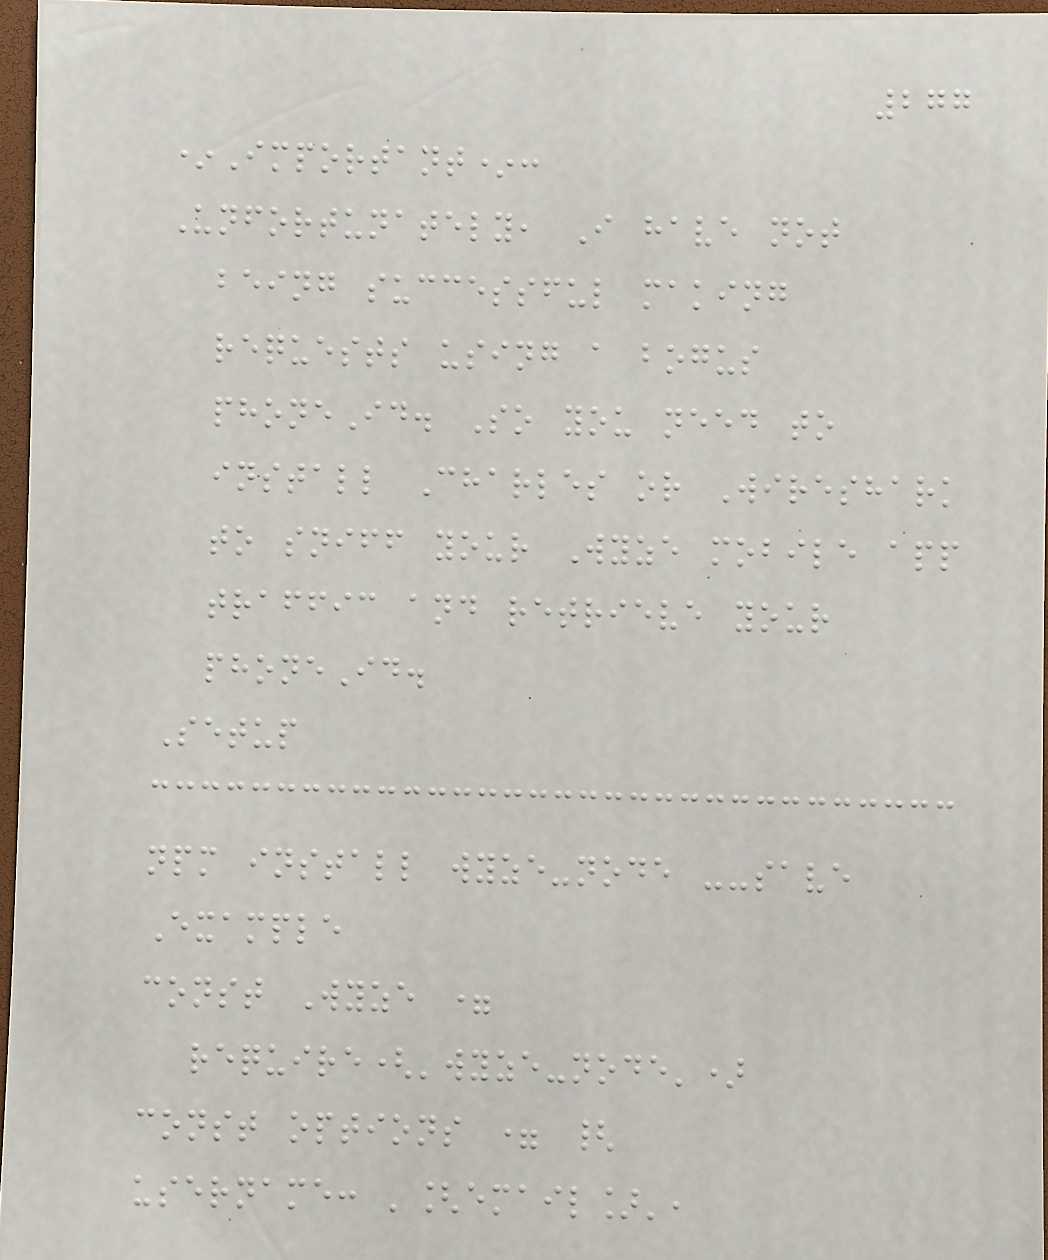277
*Important*:
Unfortunately, I have not
being successful making
requests using a bogus
phoneId. So you need to
install Charles or Wireshark
to sniff your Wyze mobile app
traffic and retrieve your
phoneId.
Setup
npm install wyze-node --save
Example
const Wyze =
require('wyze-node')
const options = {
username: '[email]',
